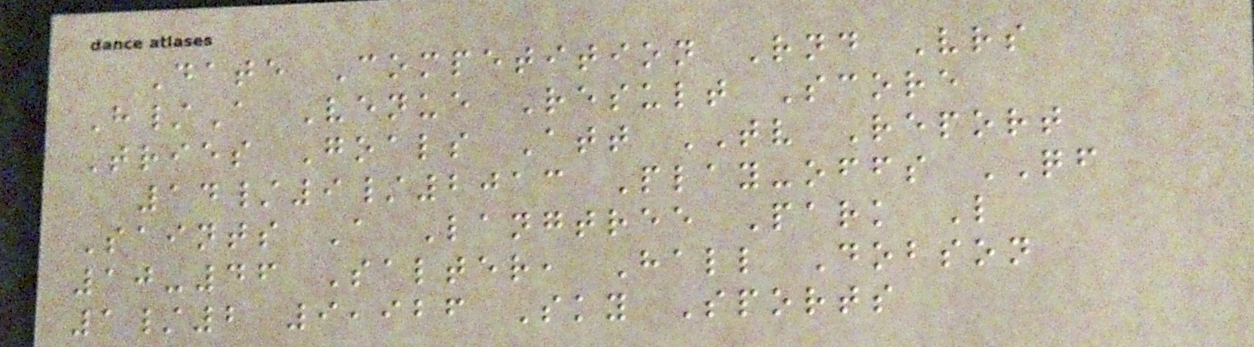Date Competition Rnd Vrs
H/A Venue Result Score
Tries Goals Att TV Report
14/9/2013 Play-offs QF
Saints A Langtree Park L
10-46 Salter, Hall Dobson
1/2 9,926 Sky Sports
